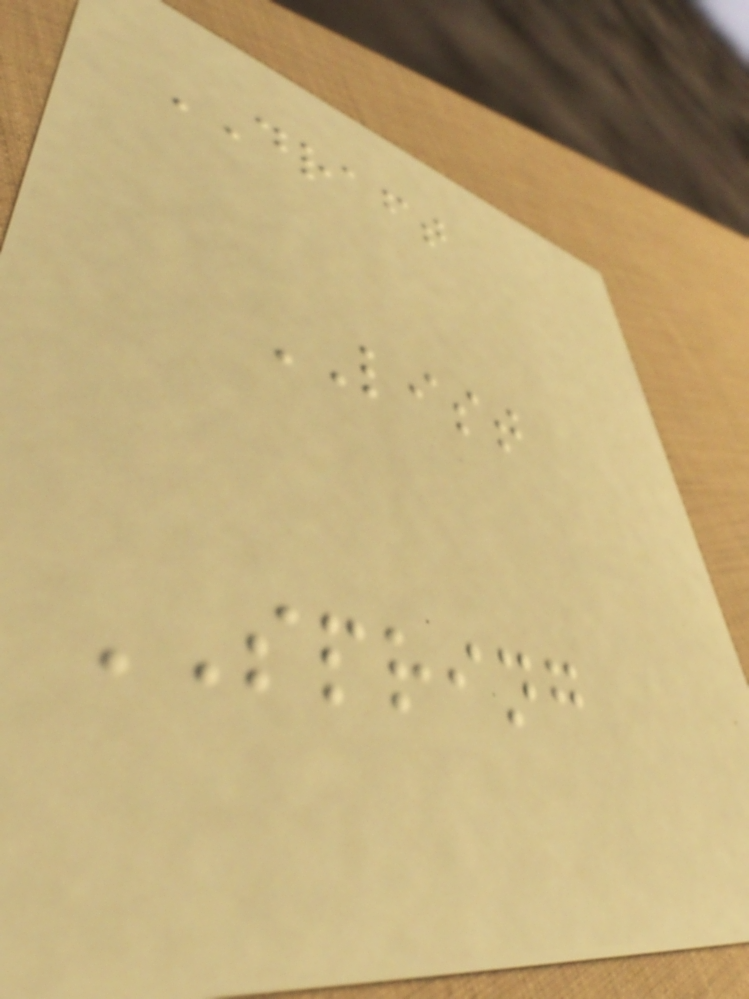DRAFT
LIST
SPRING
